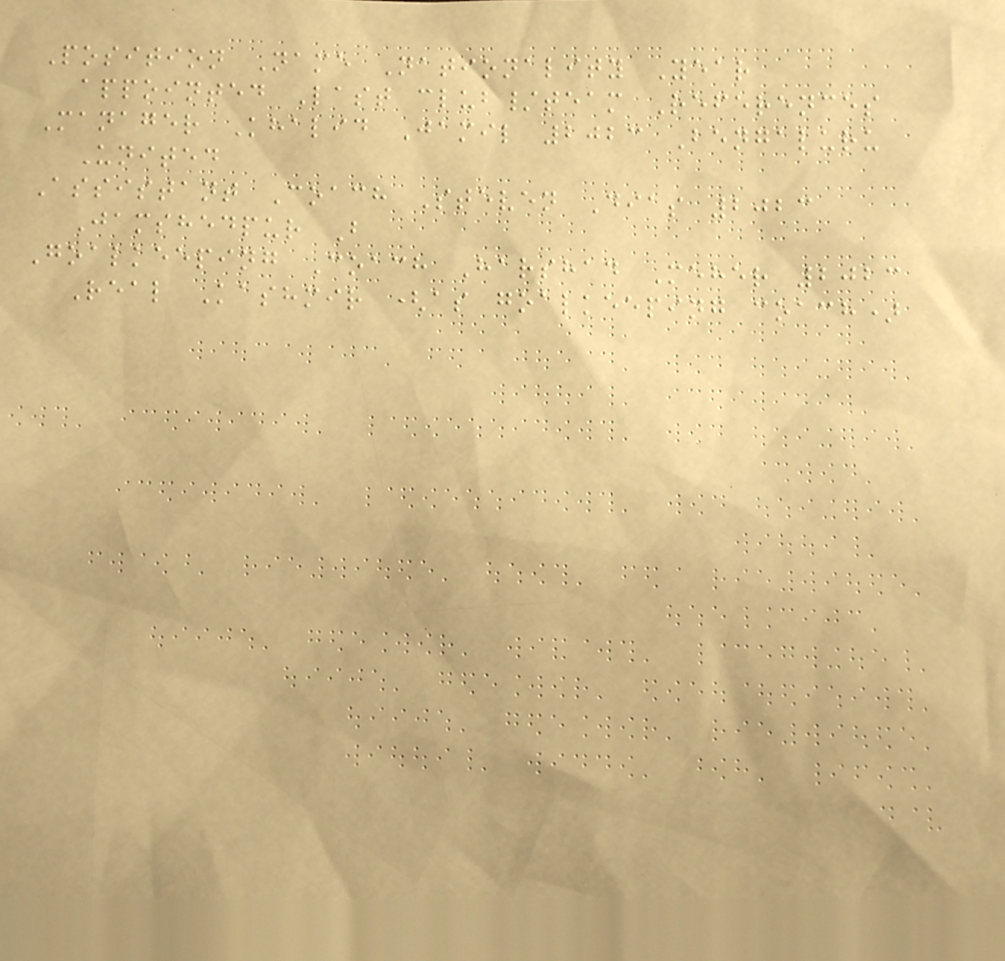Position Name Nationality Year
appointed Last club/team References
Manager Khalid Jamil 2023 Bengaluru
United
Assistant Coach Steven Dias 2023
Jamshedpur B
Goalkeeping Coach Harshad Meher 2023
Real Kashmir (as goalkeeping coach)
